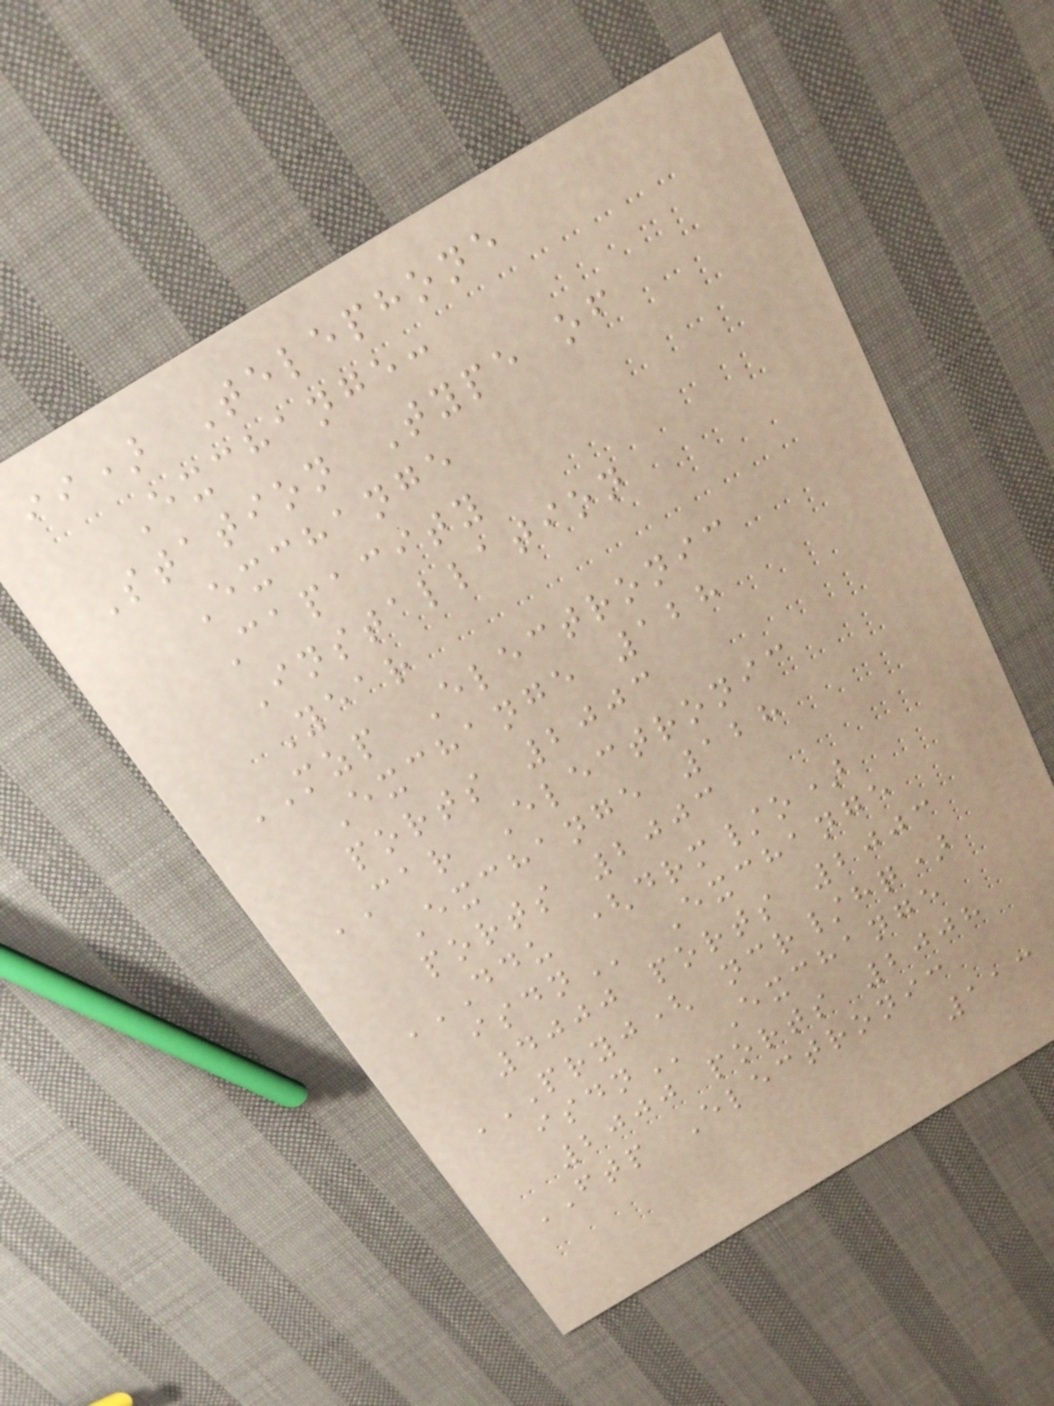ii) Telephone
Exchange:
Station Type of
Exchange
Capacity
Installation
Year
MZP Electronic
Exchange 128
ports 2003
CAR Electronic
Exchange 128
ports 2003
DDU (DRM/O)
ISDN Exchange
4000 ports 2003
PRYJ( NCR/HQ)
ISDN Exchange
2000 ports 2008
FTP Electronic
113
